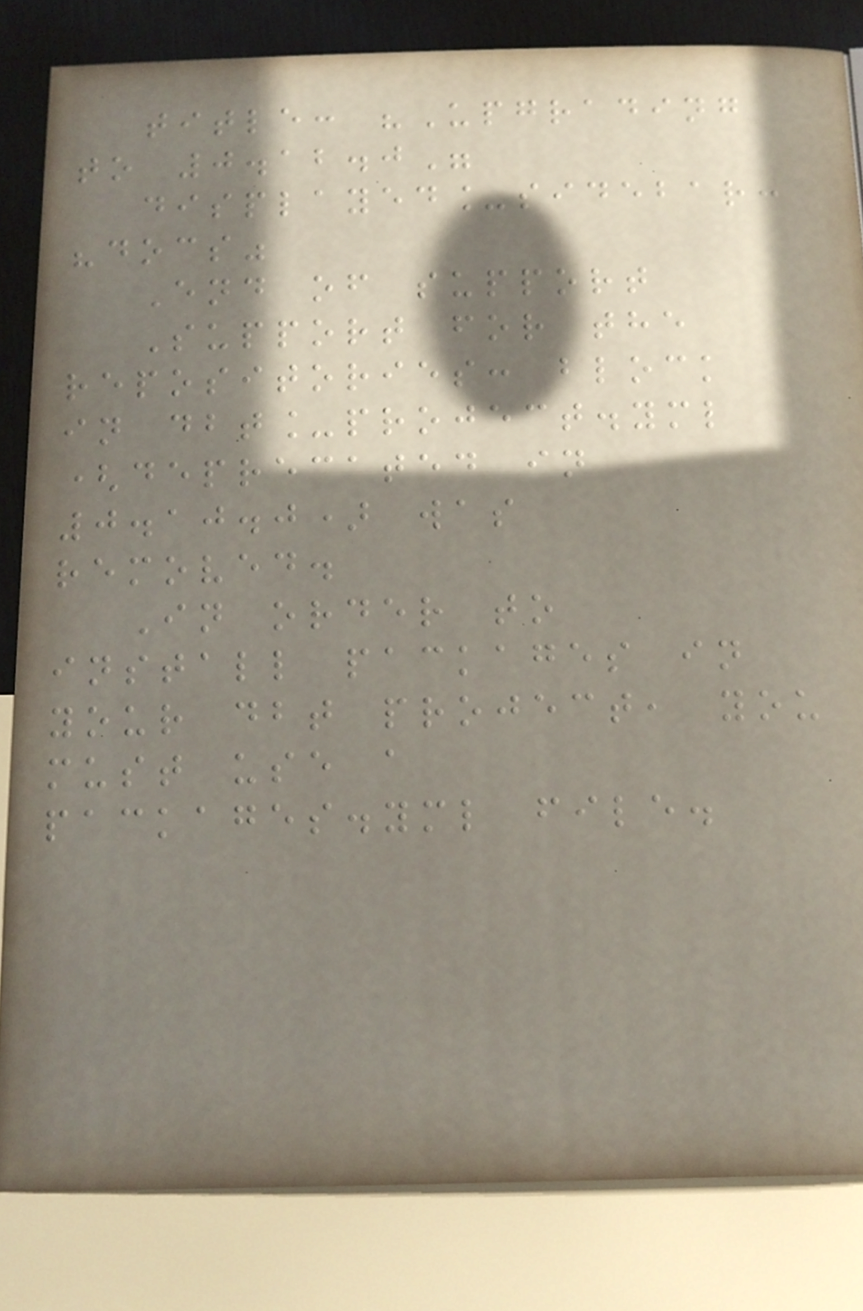title: "Upgrading
to 0.12.0"
displayed_sidebar:
"docs"
End of support
Support for the
repositories: block
in dbt_project.yml
(deprecated in
0.10.0) was
removed.
In order to
install packages in
your dbt project, you
must use a
packages.yml file.
